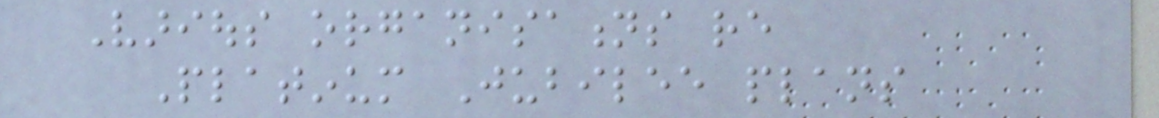Various organisations re
Platinum Jubilee plans
